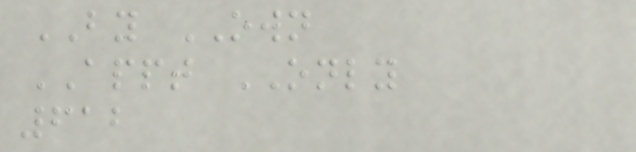BY OWN
APPT ONLY
612
